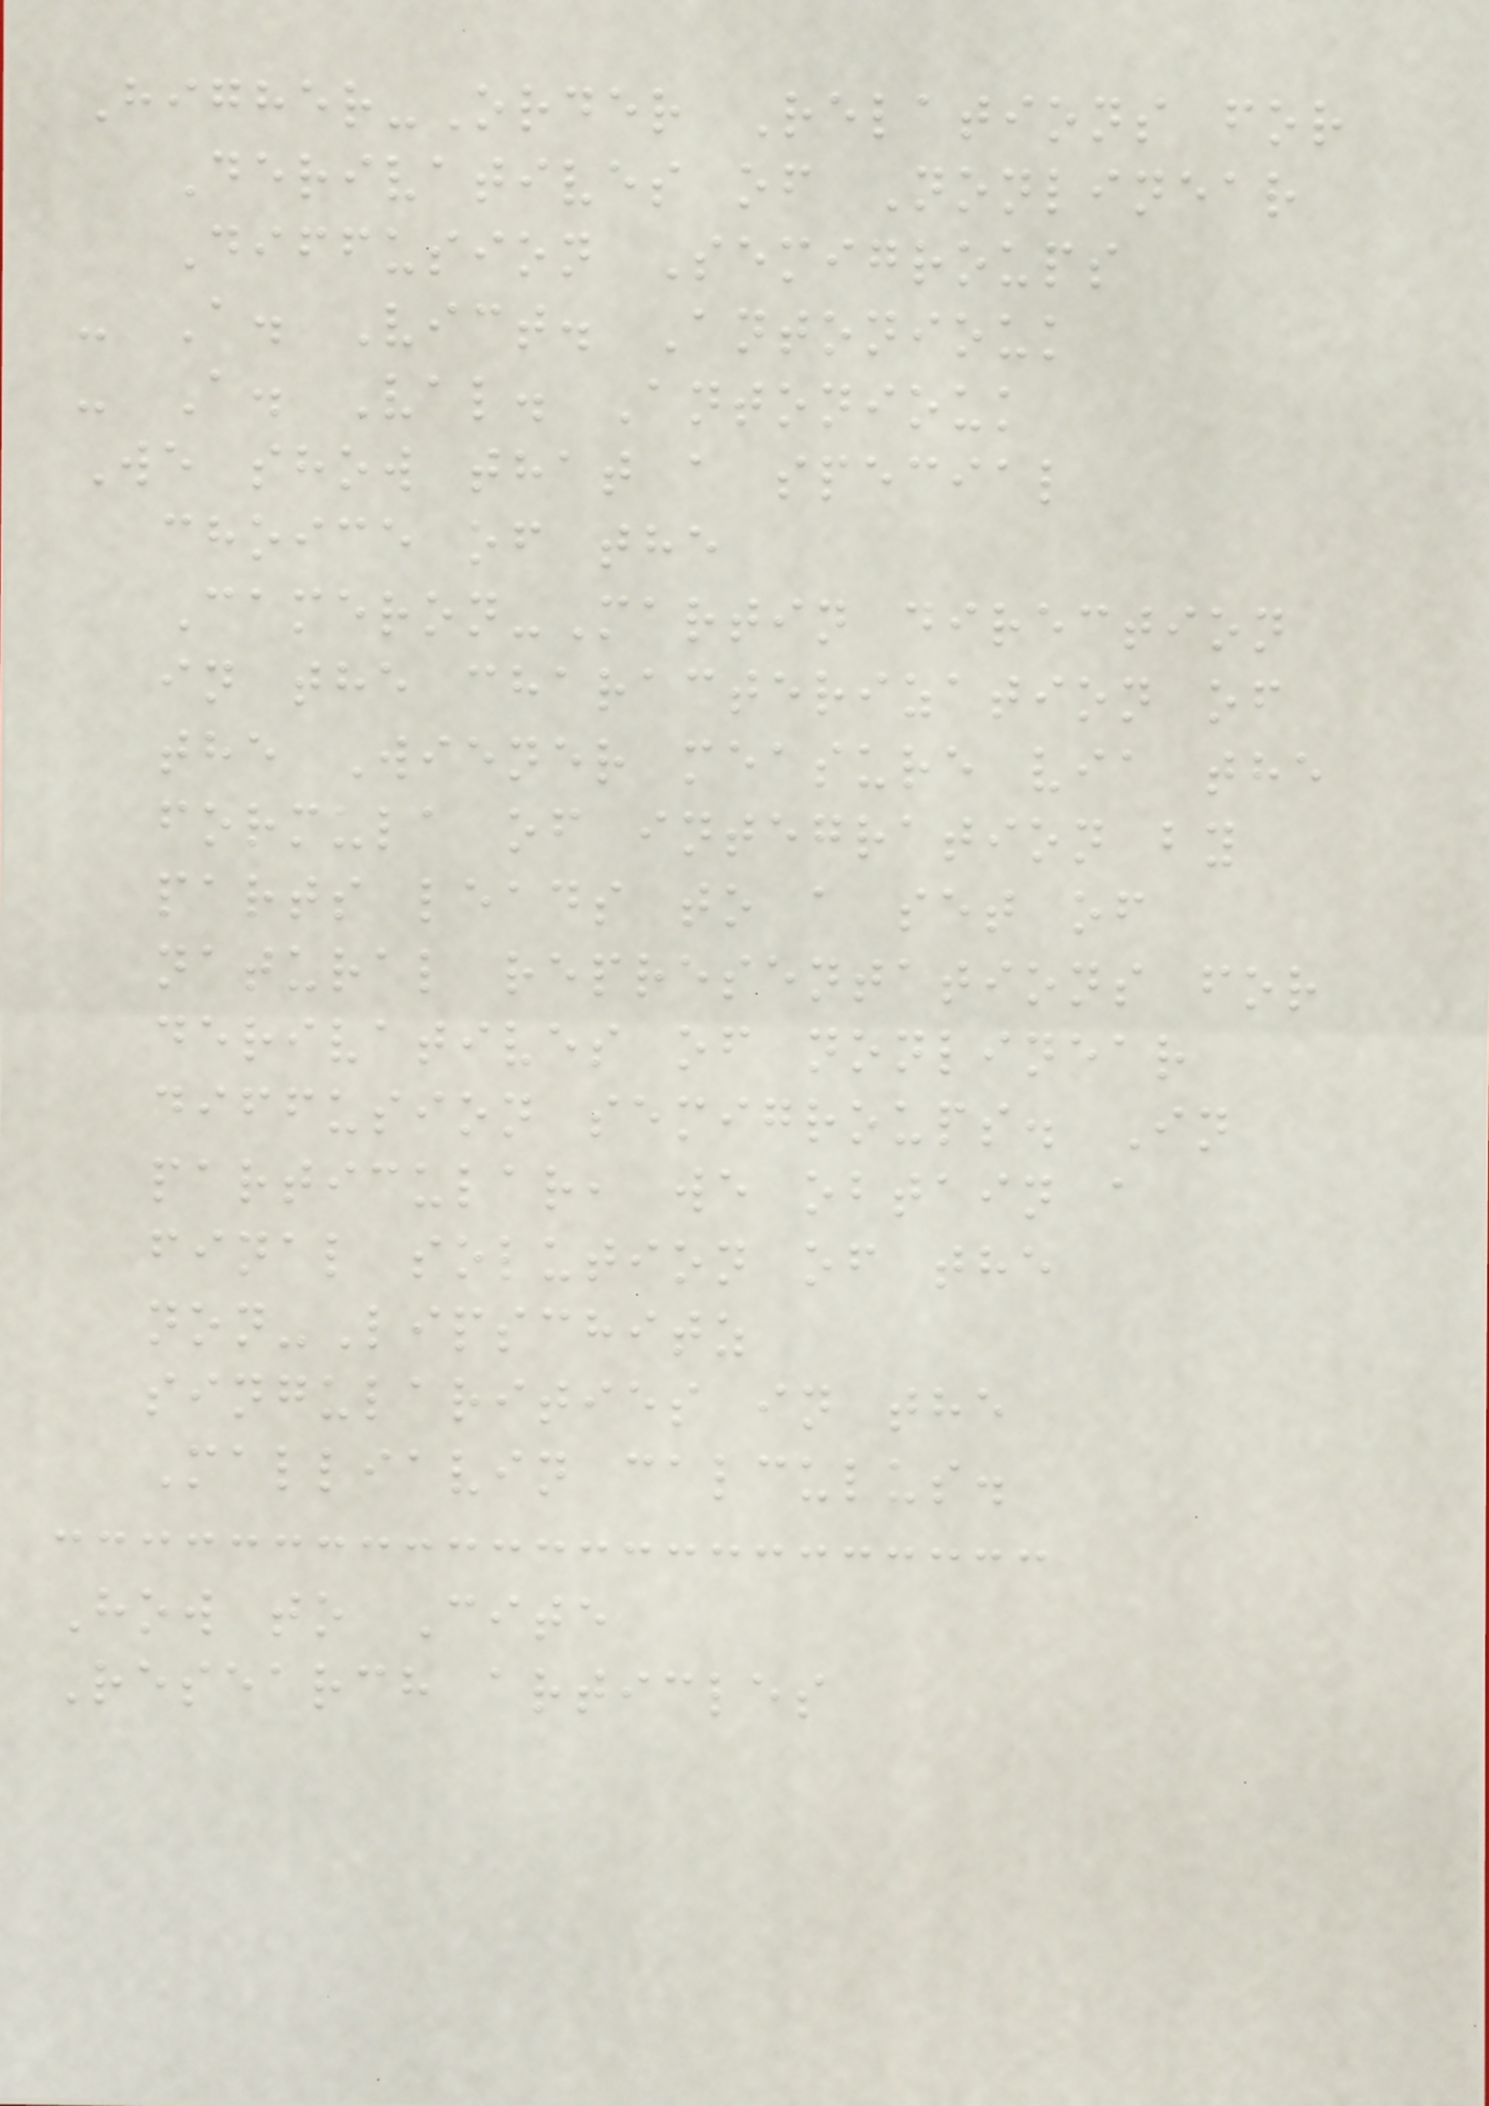Higher-Order Relations for
Derivatives of Nonlinear
Diffusion Semigroups
- A. Vict. Antoniouk
- A. Val. Antoniouk
We show that a special
choice of the
Cameron-Martin direction
in the characterization of
the Wiener measure via the
formula of integration by
parts leads to a set of
natural representations for
derivatives of nonlinear
diffusion semigroups. In
particular, we obtain a
final solution of the
non-Lipschitz
singularities in the
Malliavin calculus.
How to Cite
Research articles
